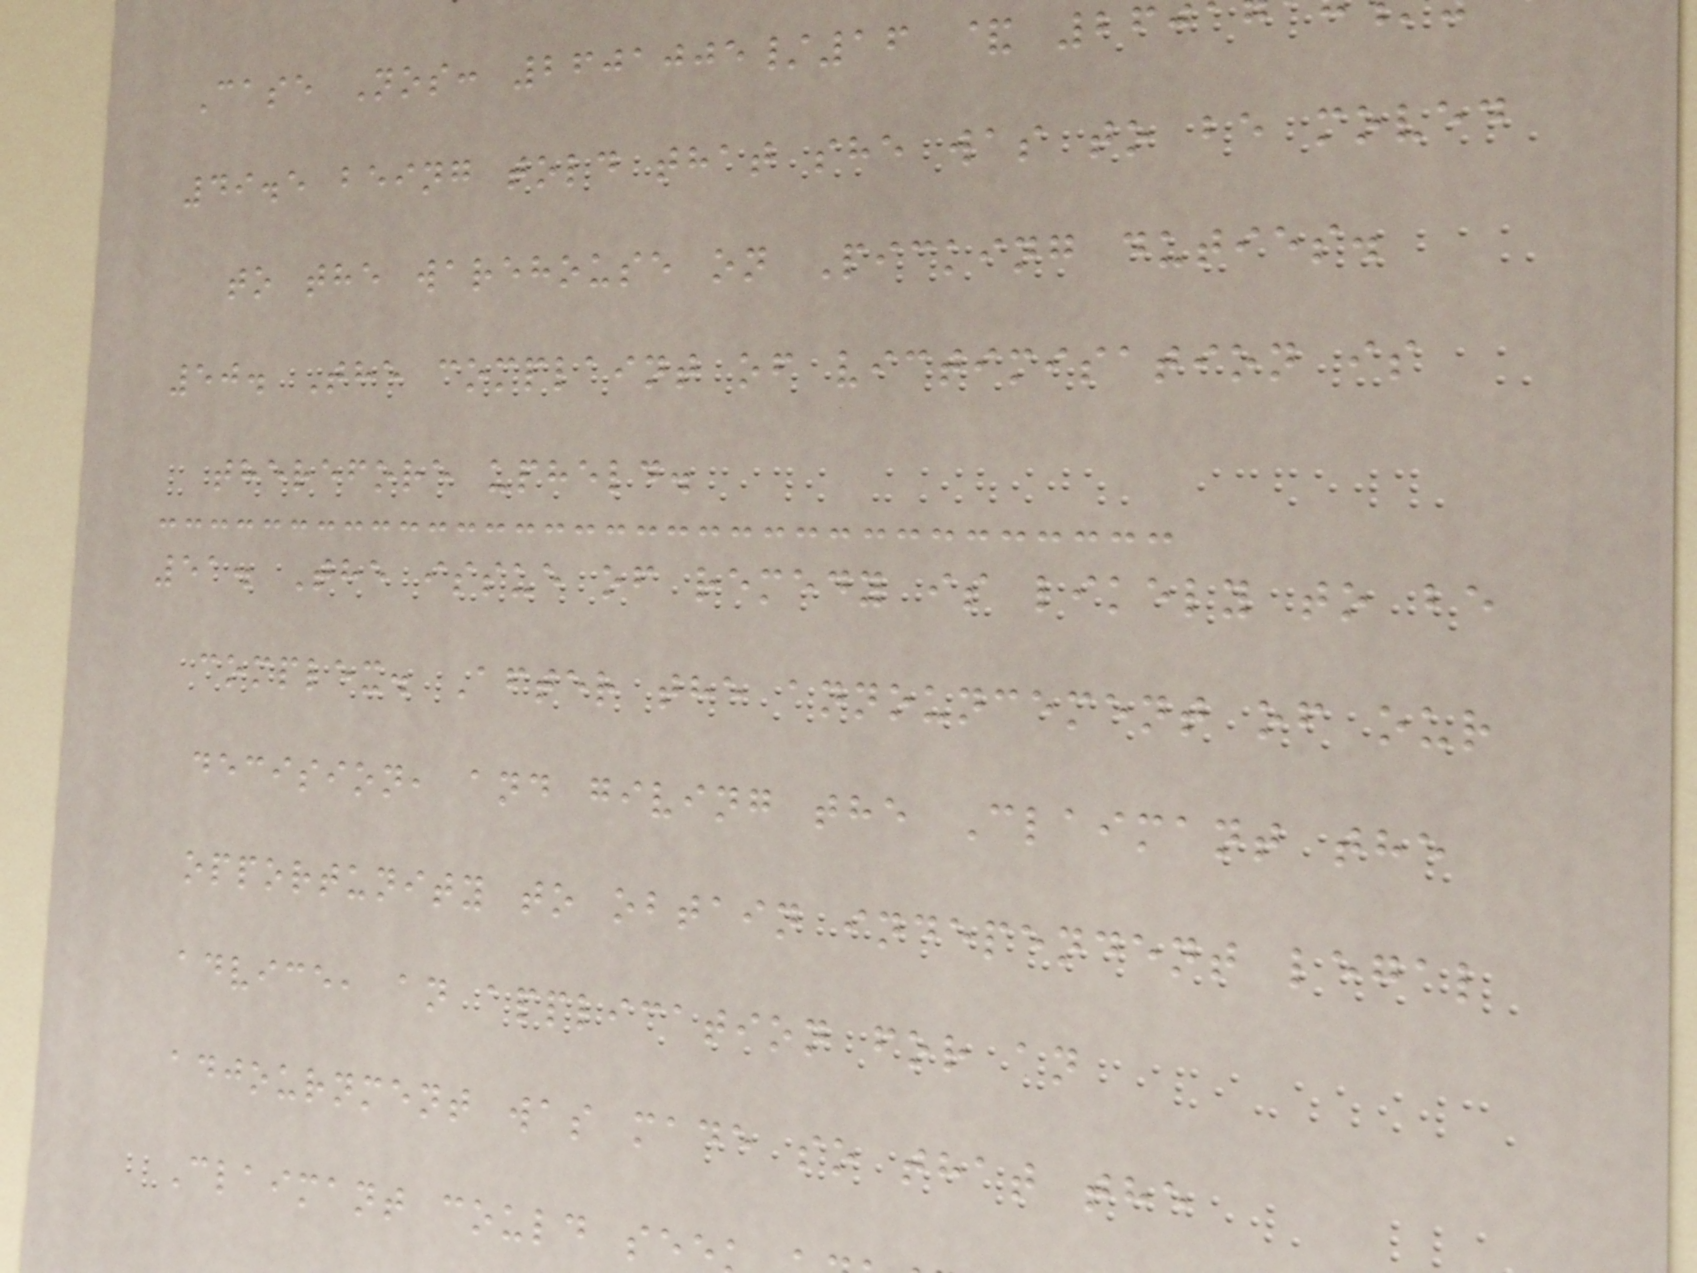Case Nos: 2601005/16 & 260
49.5 being told that she was to be moved
to the warehouse on Picking duties.
50. The complaint of victimisation is
therefore upheld.
51. The issue of remedy is likely to be
complex. After the announcement of our
decision, and giving the Claimant the
opportunity to obtain independent legal
advice, an application for an
adjournment was made so that the
Claimant could see
